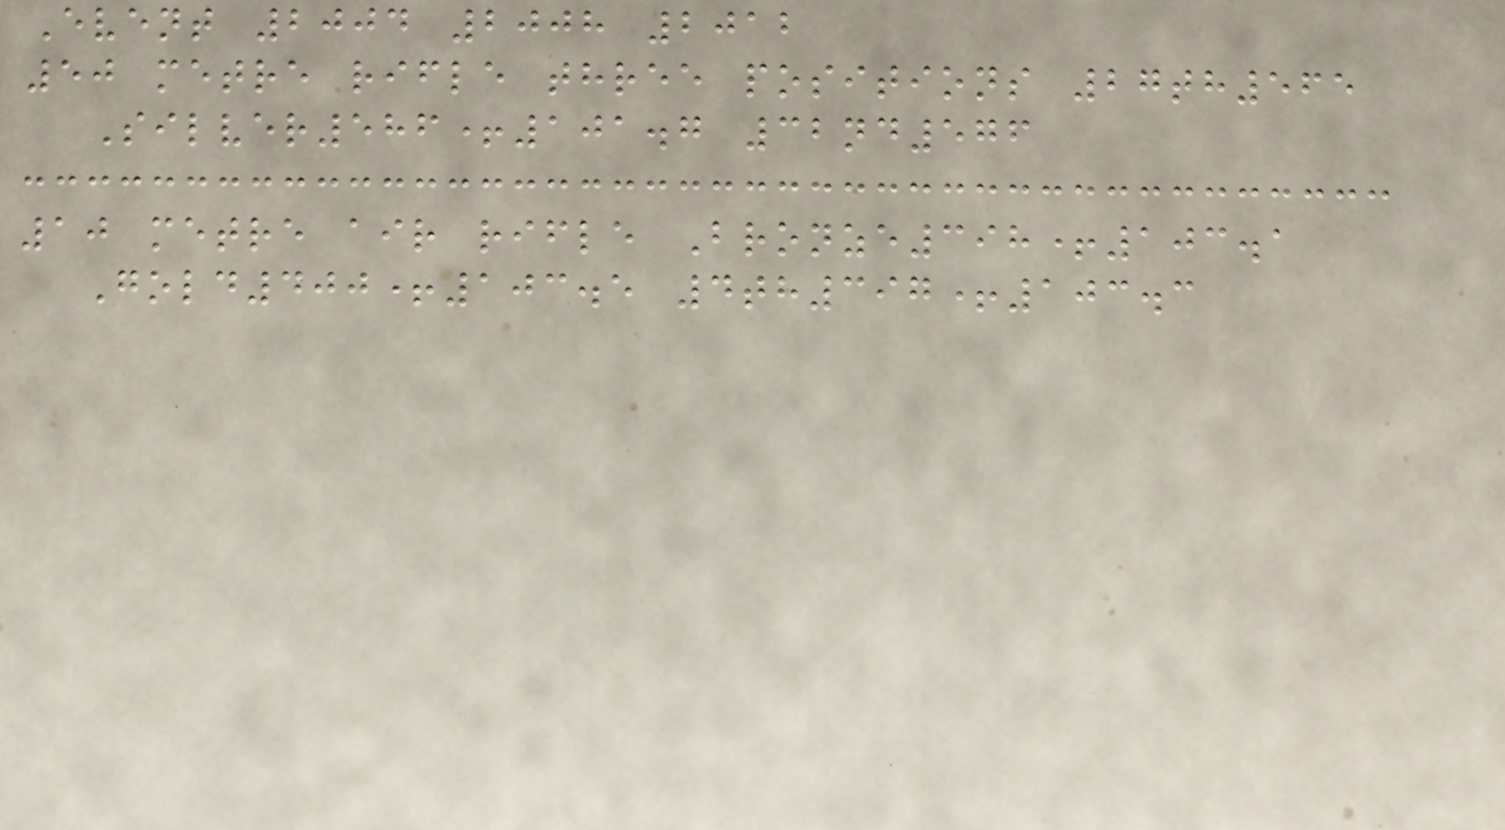Event 2004 2008 2012
50 metre rifle three positions 27th565
Silver586+101.7 32nd576
10 metre air rifle Bronze398+103.1
Gold400+103.5 4th397+103.3
